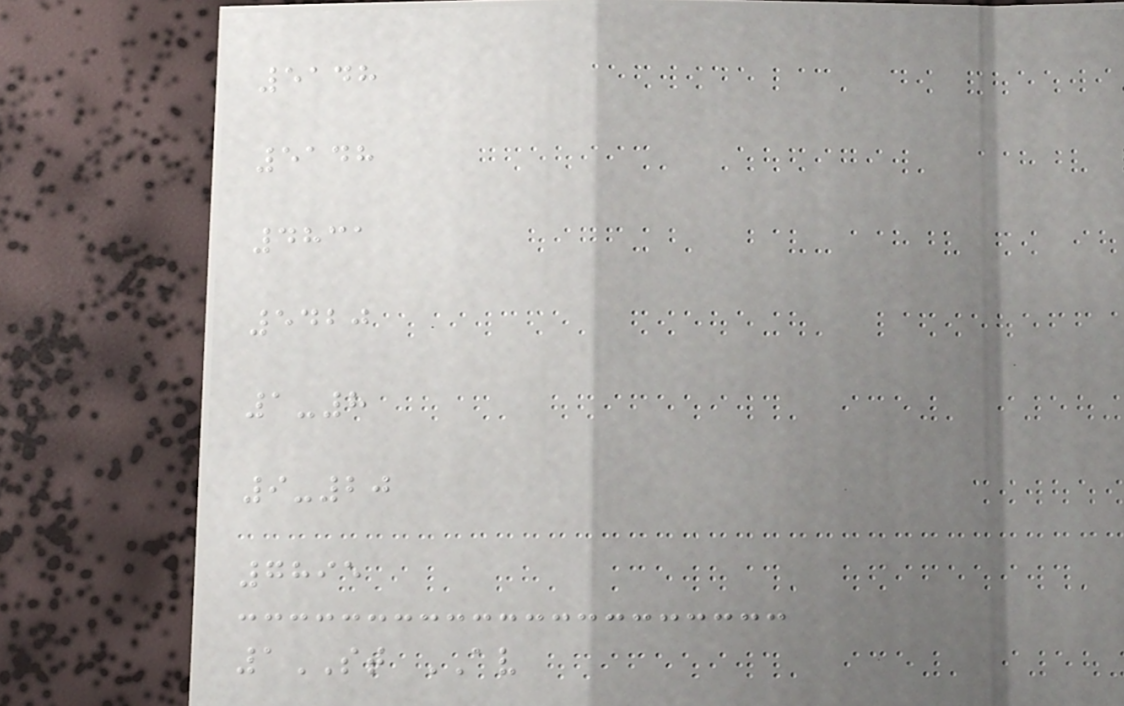5148
5148
4831
5420
1-8
9-20
7895
1ST AV
